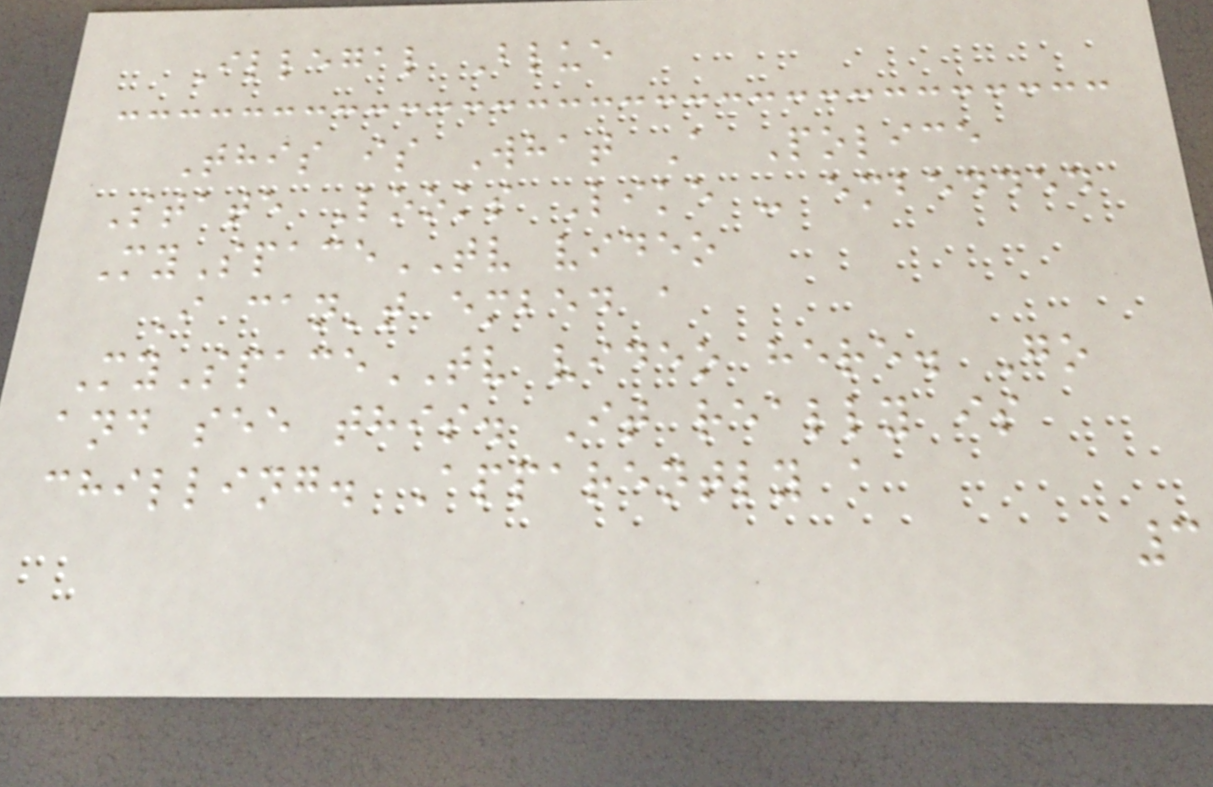Illegal Blue
This is What A Police
State Looks Like - embedded
MySpaceTV video
I can't embed a
MySpaceTV video here. Go
and see this. It really is
chilling. Apparently a
3
